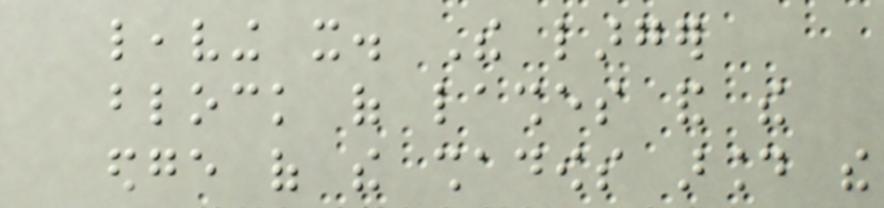leaving it. The larger
block of lashes and the
edge of the shadows around the
